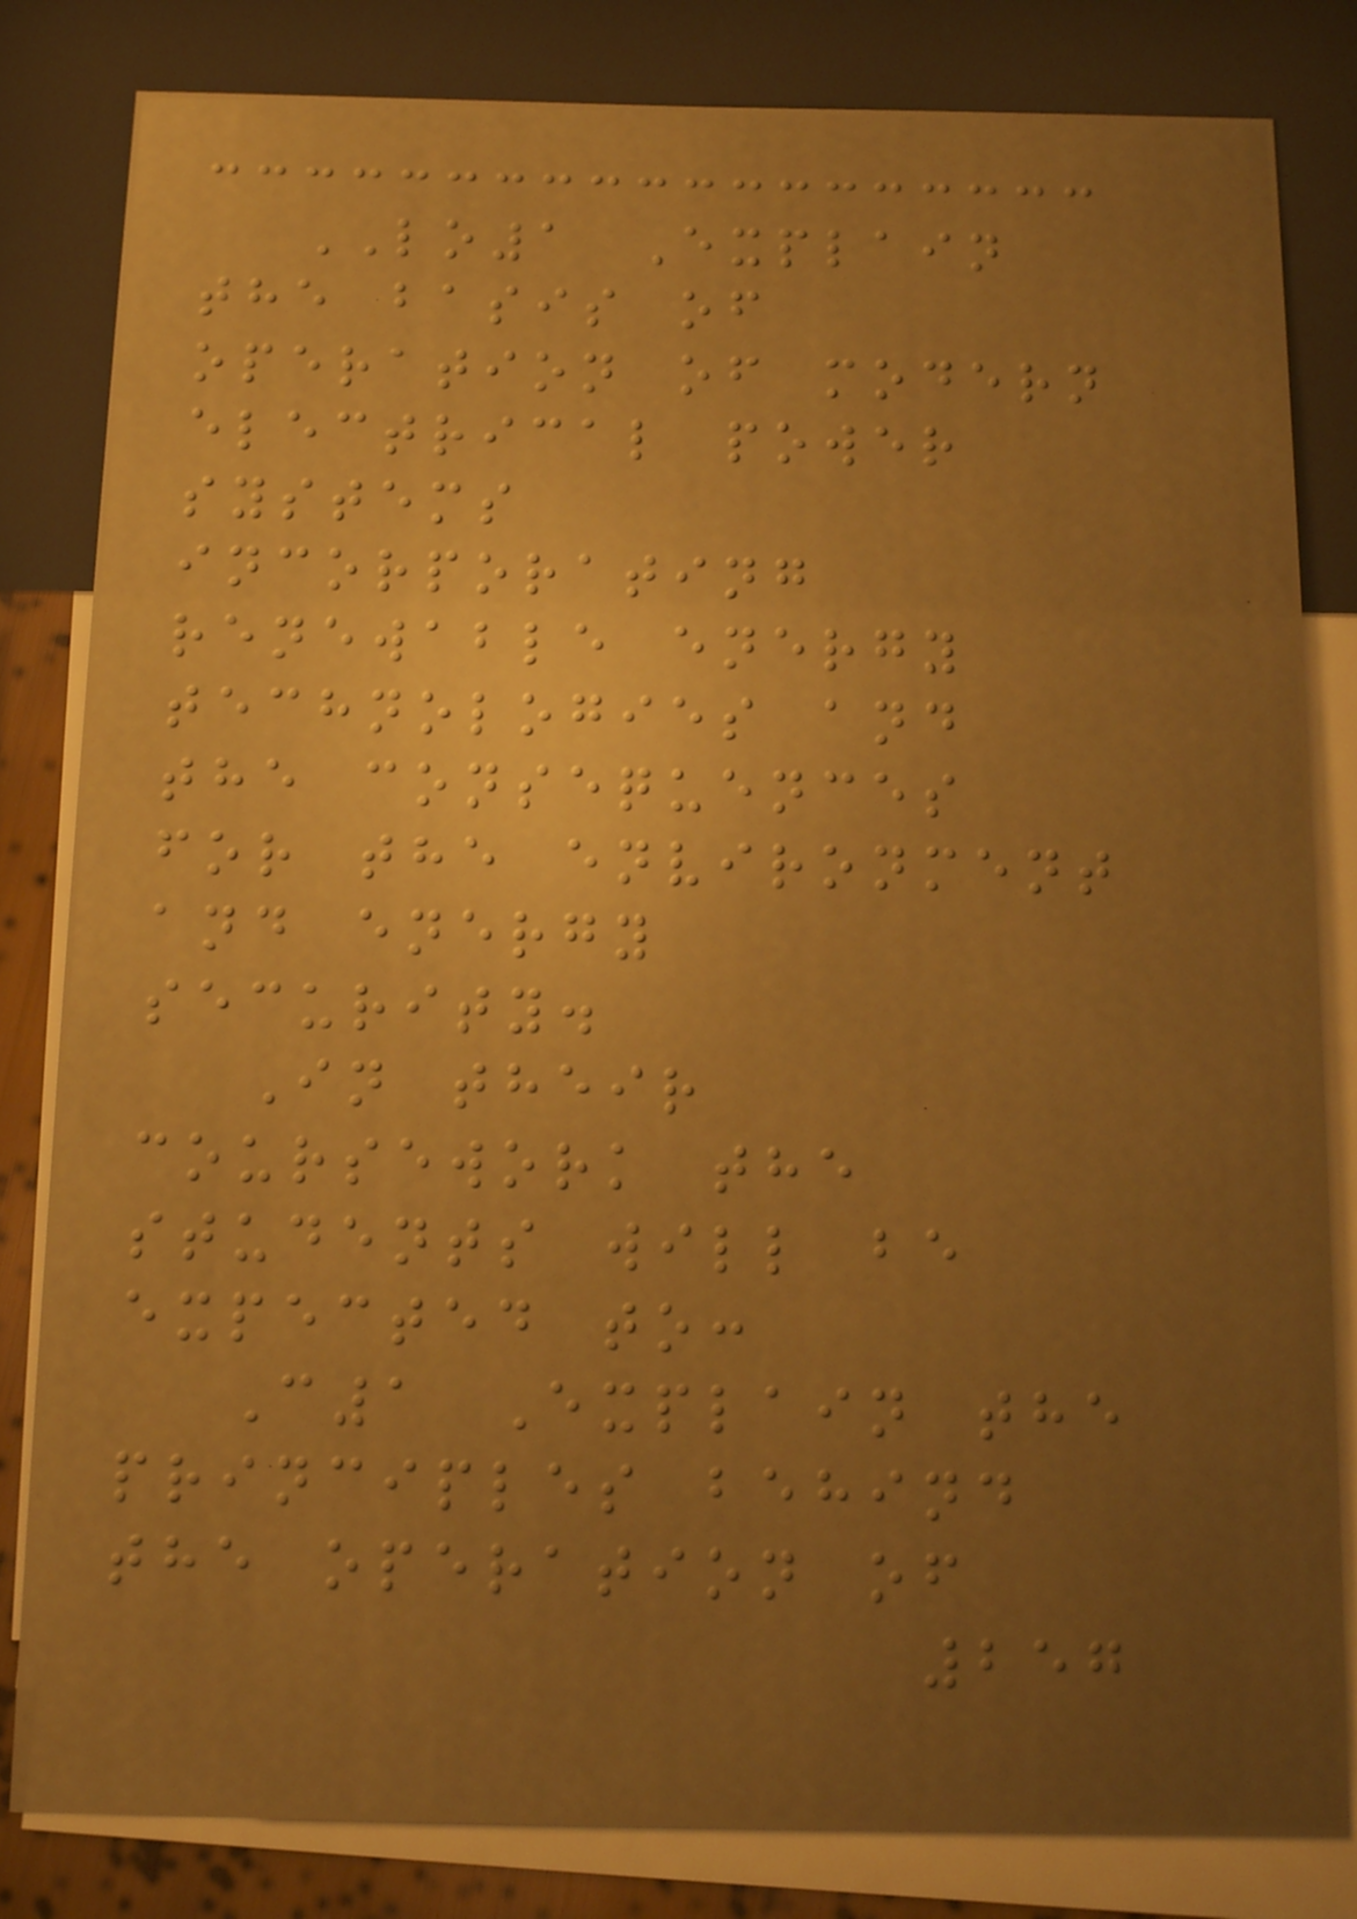LO1 Explain
the basis of
operation of modern
electrical power
systems
incorporating
renewable energy
technologies and
the consequences
for the environment
and energy
security.
In their
coursework the
students will be
expected to:
C1 Explain the
principles behind
the operation of
257
